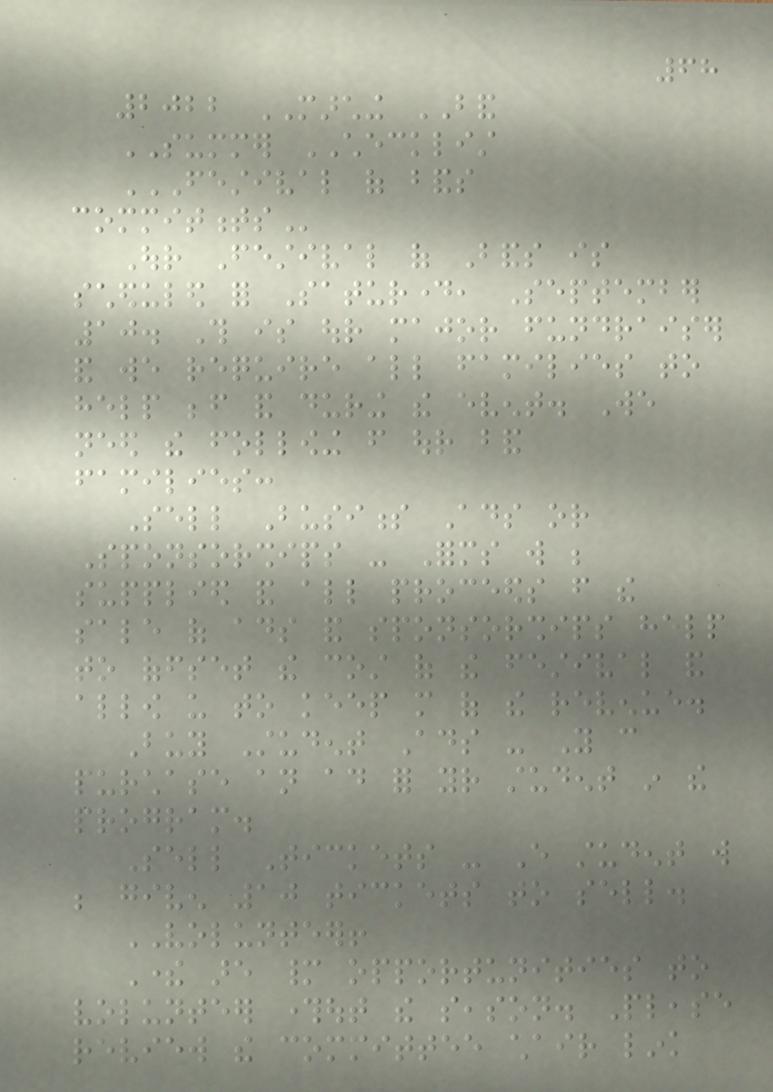68
2022 MARCHING BAND
SUMMER CHECKLIST
FESTIVAL OF BANDS
COMMITMENTS
Our Festival of Bands is
scheduled for Saturday, September
10. This is our major fundraiser
and we require all families to
help before and during the event. We
need the following from our band
families:
Sell Business Ads or
Sponsorships - Forms will be
supplied and all proceeds from the
sale of ads and sponsorships help
to offset the cost of the festival and
allow us to keep more of the revenue.
Buy Student Ads - You can
purchase an ad for your student in the
program.
Sell Tickets - Every student will
be given 10 tickets to sell.
VOLUNTEER!
There are many opportunities to
volunteer throughout the season. Please
review the committee chair link
